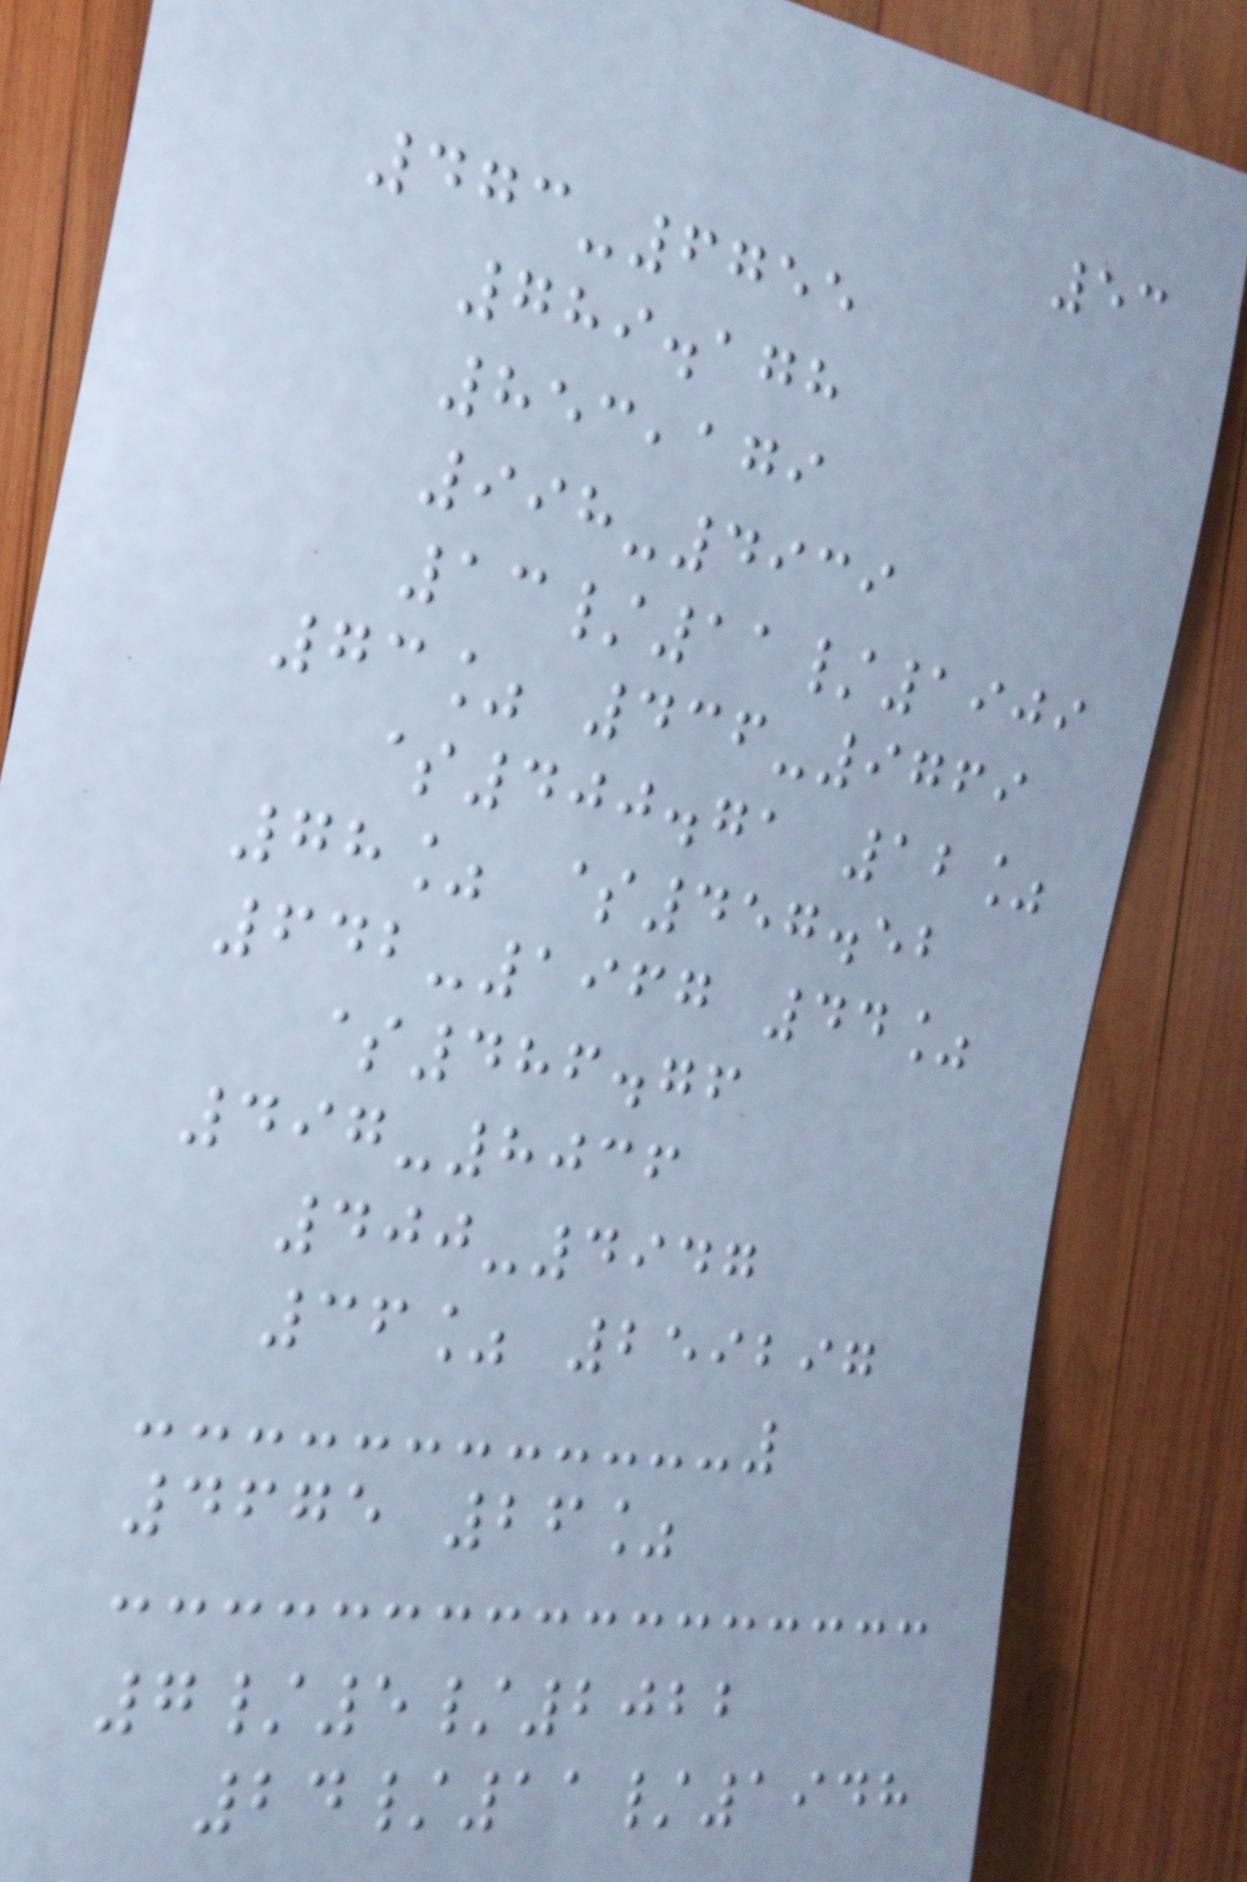53
473-6755
789.178
853,179
998-4939
13/11/1909
73% 436-9769
$400.71 12%
78% $457.52
642-1967 44%
$486.76
497-8036
400-4947
36% 259297
4675 26%
7/5/2022
24/11/1948
